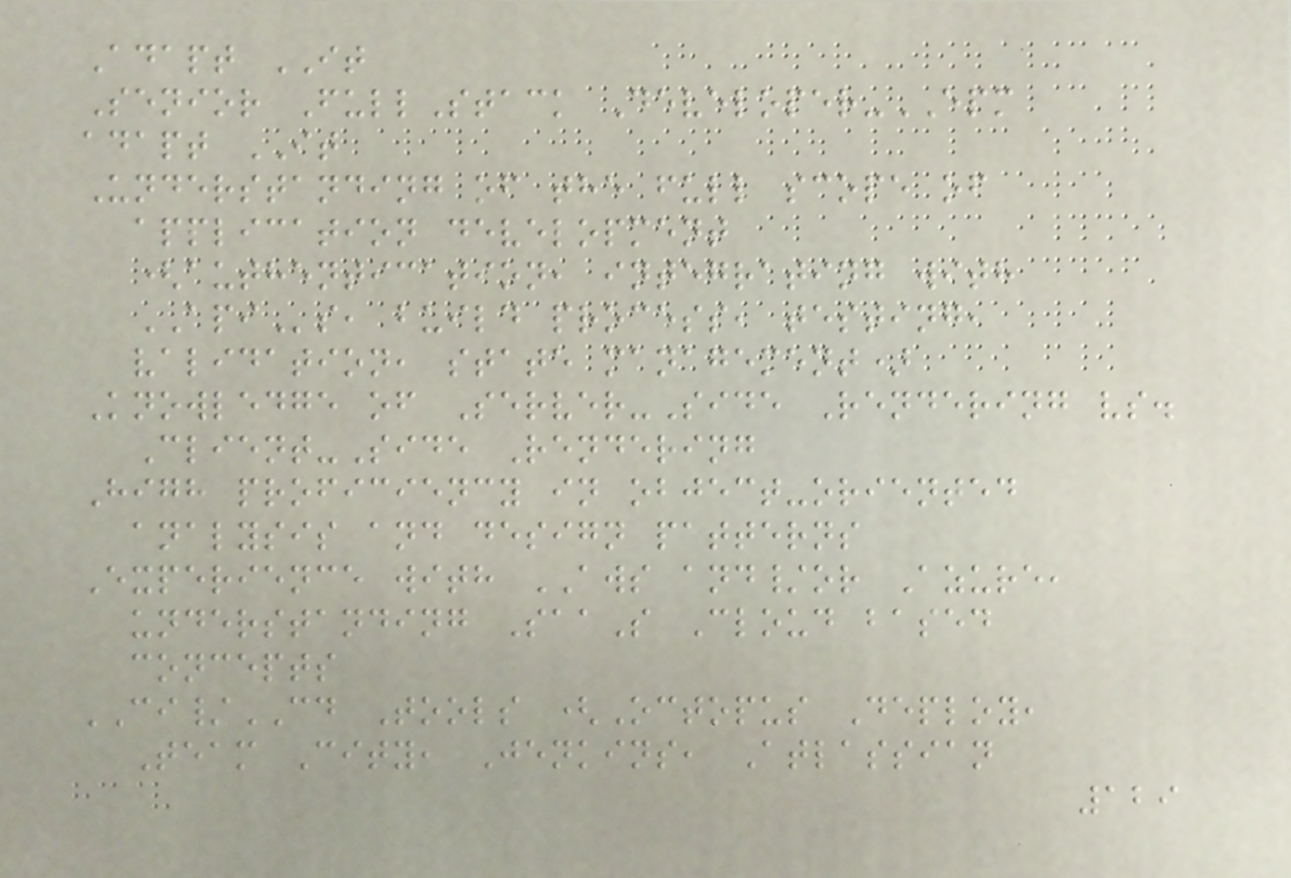Adapt IT
Senior FullStack Developer-EPM
adapt IT
Understanding of the full scope of
application development
(authentication, integrating with
APIs, build process, testing,
validation, state management)
Knowledge of Server-Side Rendering vs.
Client-Side Rendering
High proficiency in object-oriented
analysis and design patterns
Experience with AWS and/or Azure,
understanding SaaS Cloud based
concepts
CI/CD Tools (Octopus Deploy,
Team City, Jenkins, Atlassian
129
